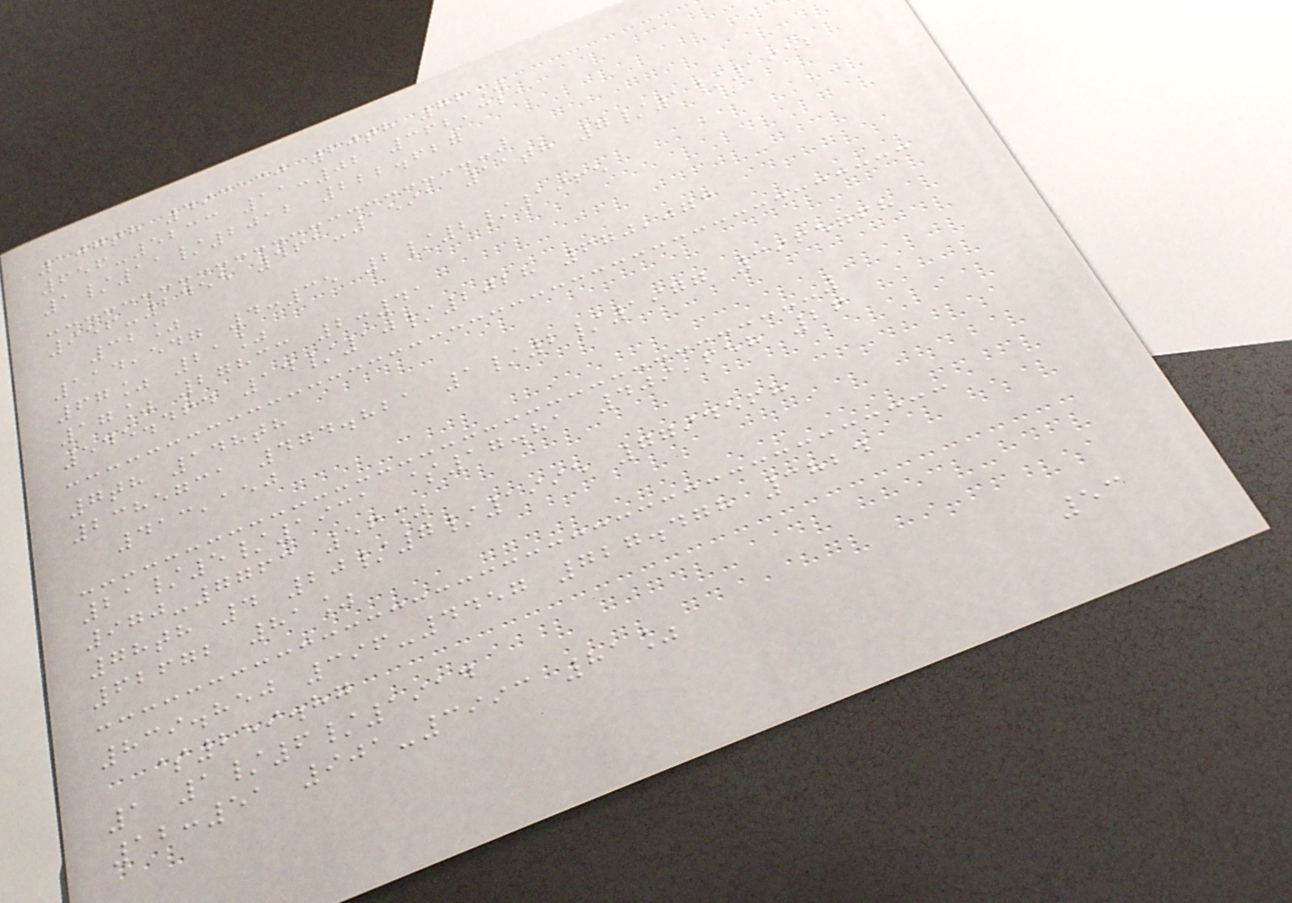107th 493130 60th 76%
656-5233 11:02 362,321
1/11/2012 222.627
956-2455 461-1591 11th 7/1/1952
32%
114,547 4:35 2/2/1965
67% 21%
17% 27833 2:41
545.464 14/10/2028 670,073
7th 148th
2385731 474.821 1/2/1977 3965768
413,150
21/5/1931 $17.81 409,658 26
970-7763 56%
78th 4 20/7/1995 7794568
62672 81%
839.850 396-4457 727.478 3824
$259.87
1 1/6/1914
12:51 901-3993 81%
53
